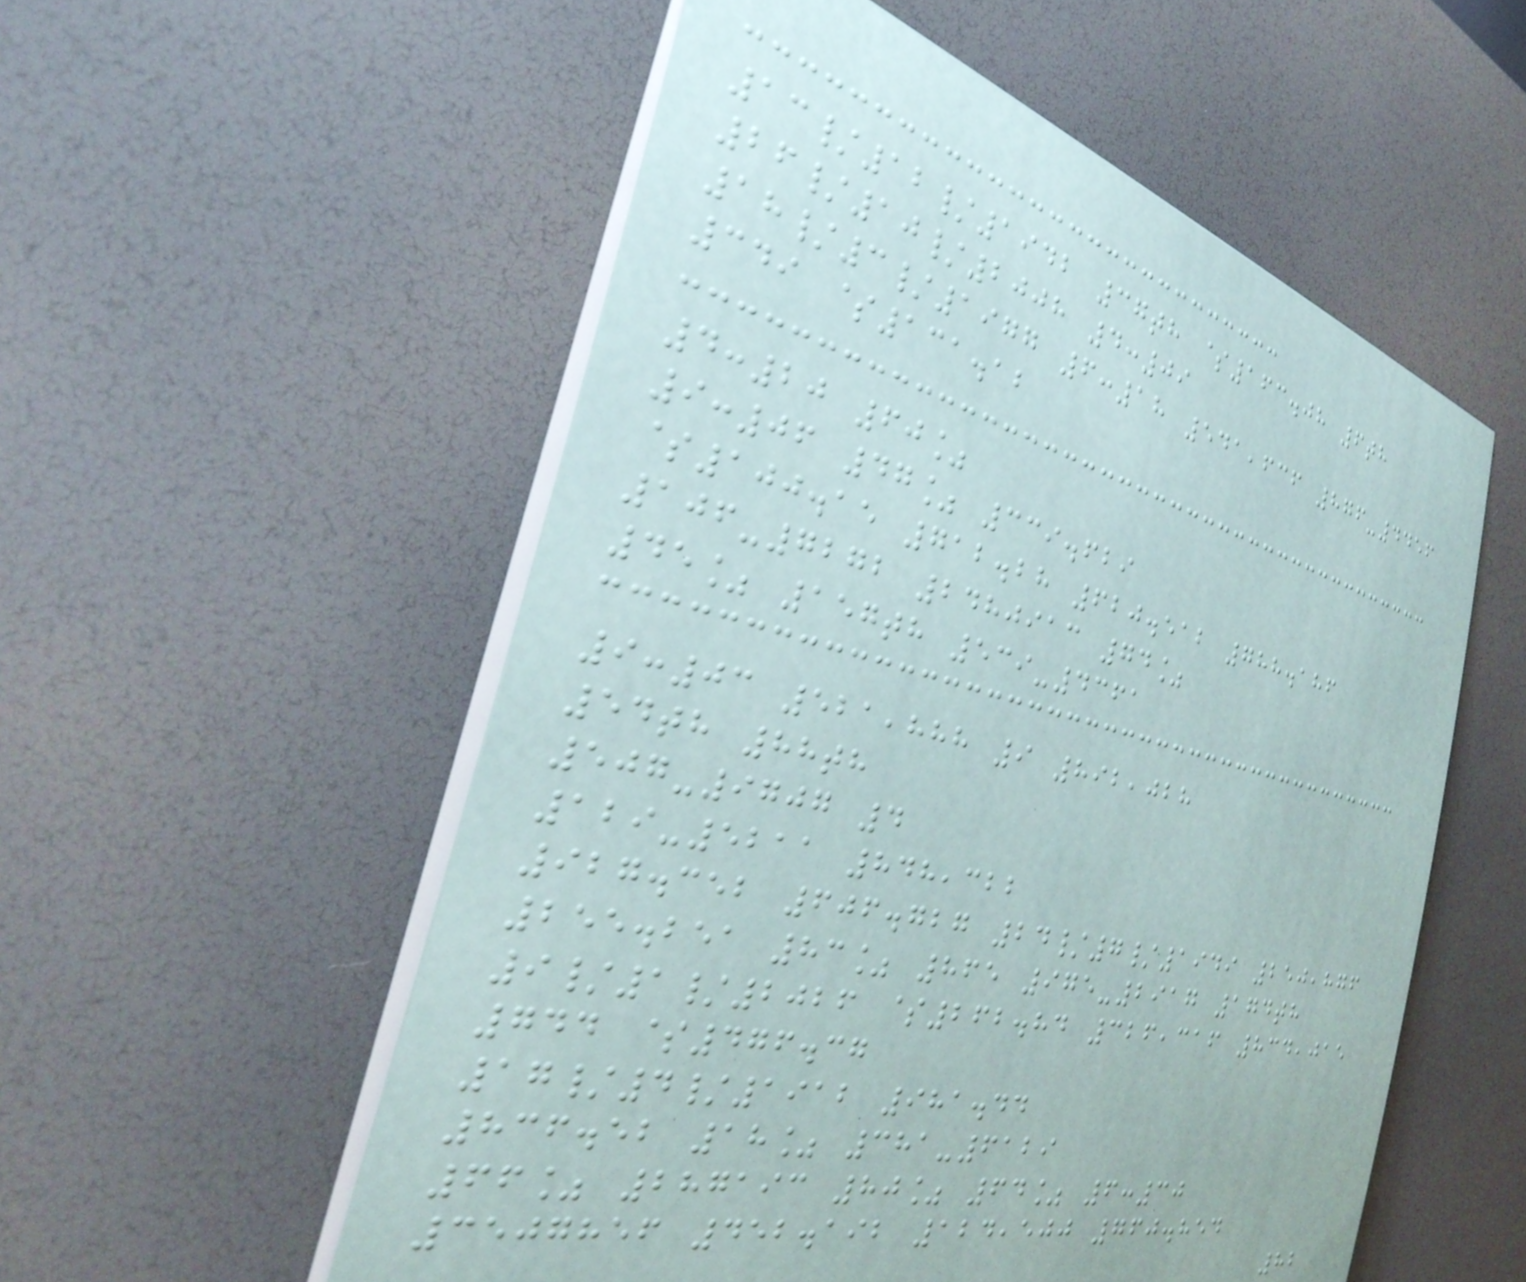13/12/1942 37th $163.08 6th
26/10/2008 4:09
18/3/1977 6:18 541,636 876-4456
349 $131.12
4:20 60%
9:06 47% 339.629
$100.15 712.28 620.512 788.186
106-7272 2480913 74%
45% 157th 539-4361
9:03 521,888 9 892,028
54th 88th
507-9707 4
129-5211 848,322
927.352 606.727 24/7/1949 250,876
255.251 83% 865 975-2917 174th
9/1/2026 $262.84 326,316 834,015
744 $476.37
17/4/1912 981.44
836.52 18% 381-6129
66% 287193 80% 64% 6:30
3507856 452.192 124,500 760.854
82
